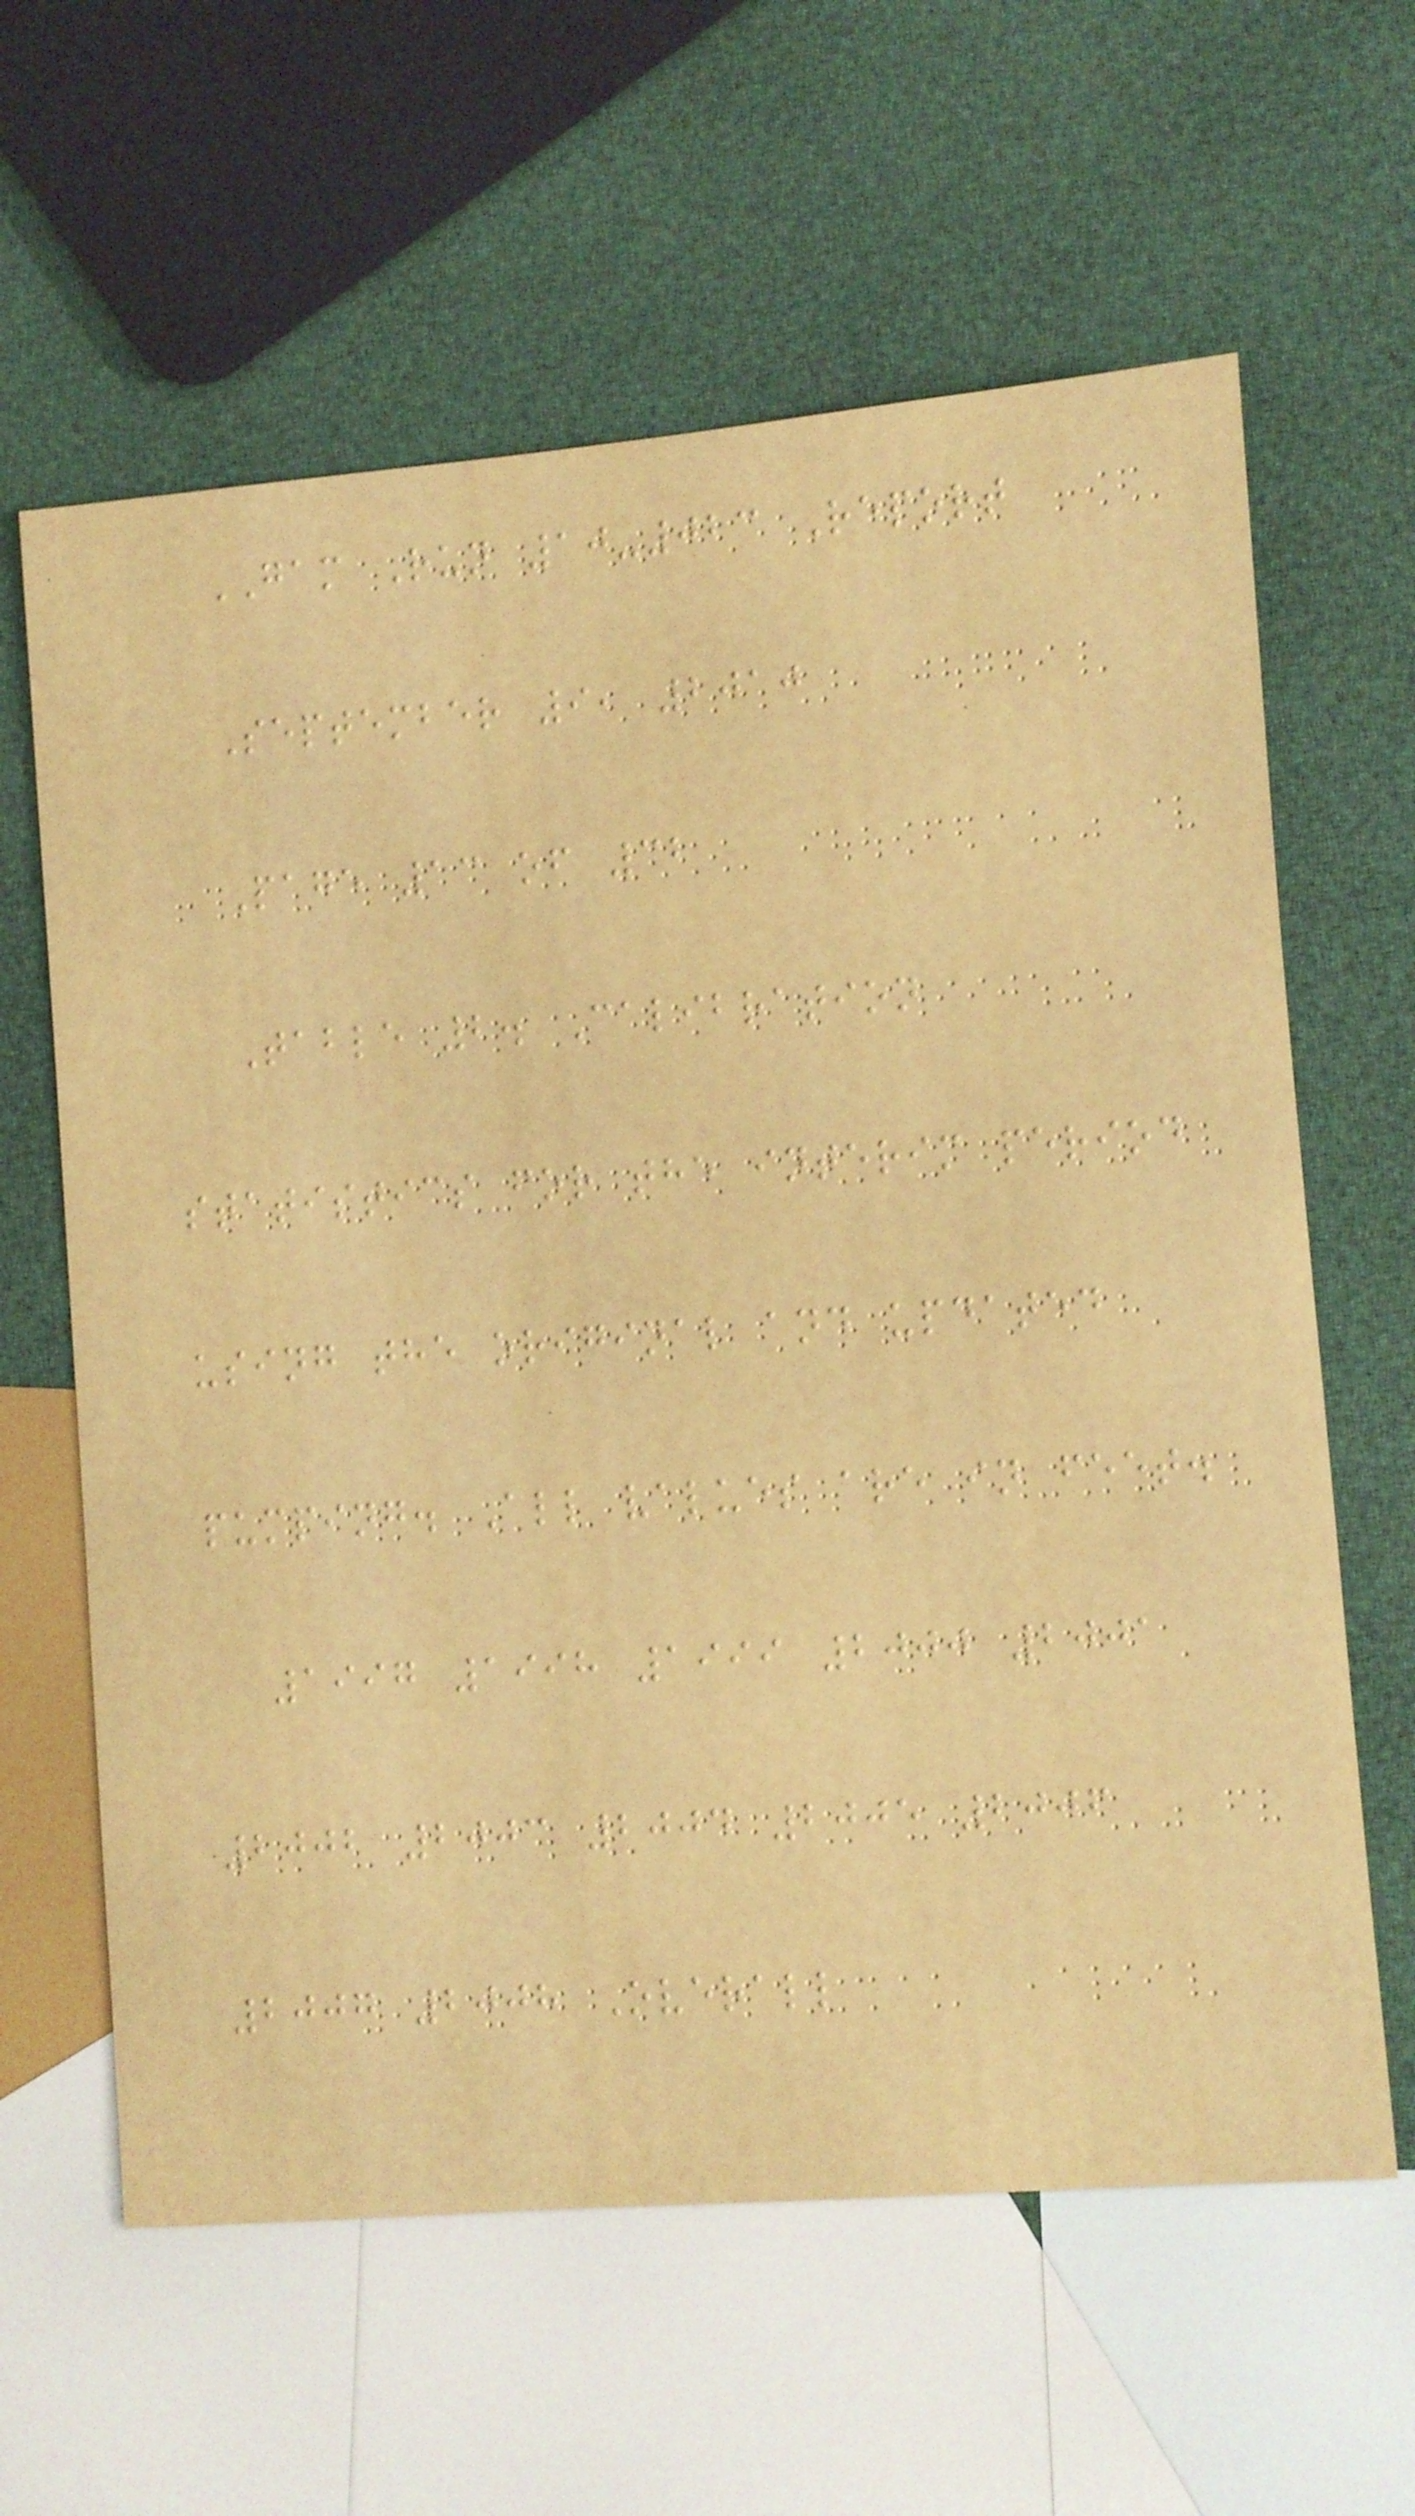GAM Run 10-023 Report
September 9, 2010
Page 13 of 32
Table 2. Calibration
statistics for the interim period
using the original and updated
pumping. All values are in feet.
1997 1998 1999 2000 2001
2002 2003 2004 2005 2006
2007 2008 Overall
